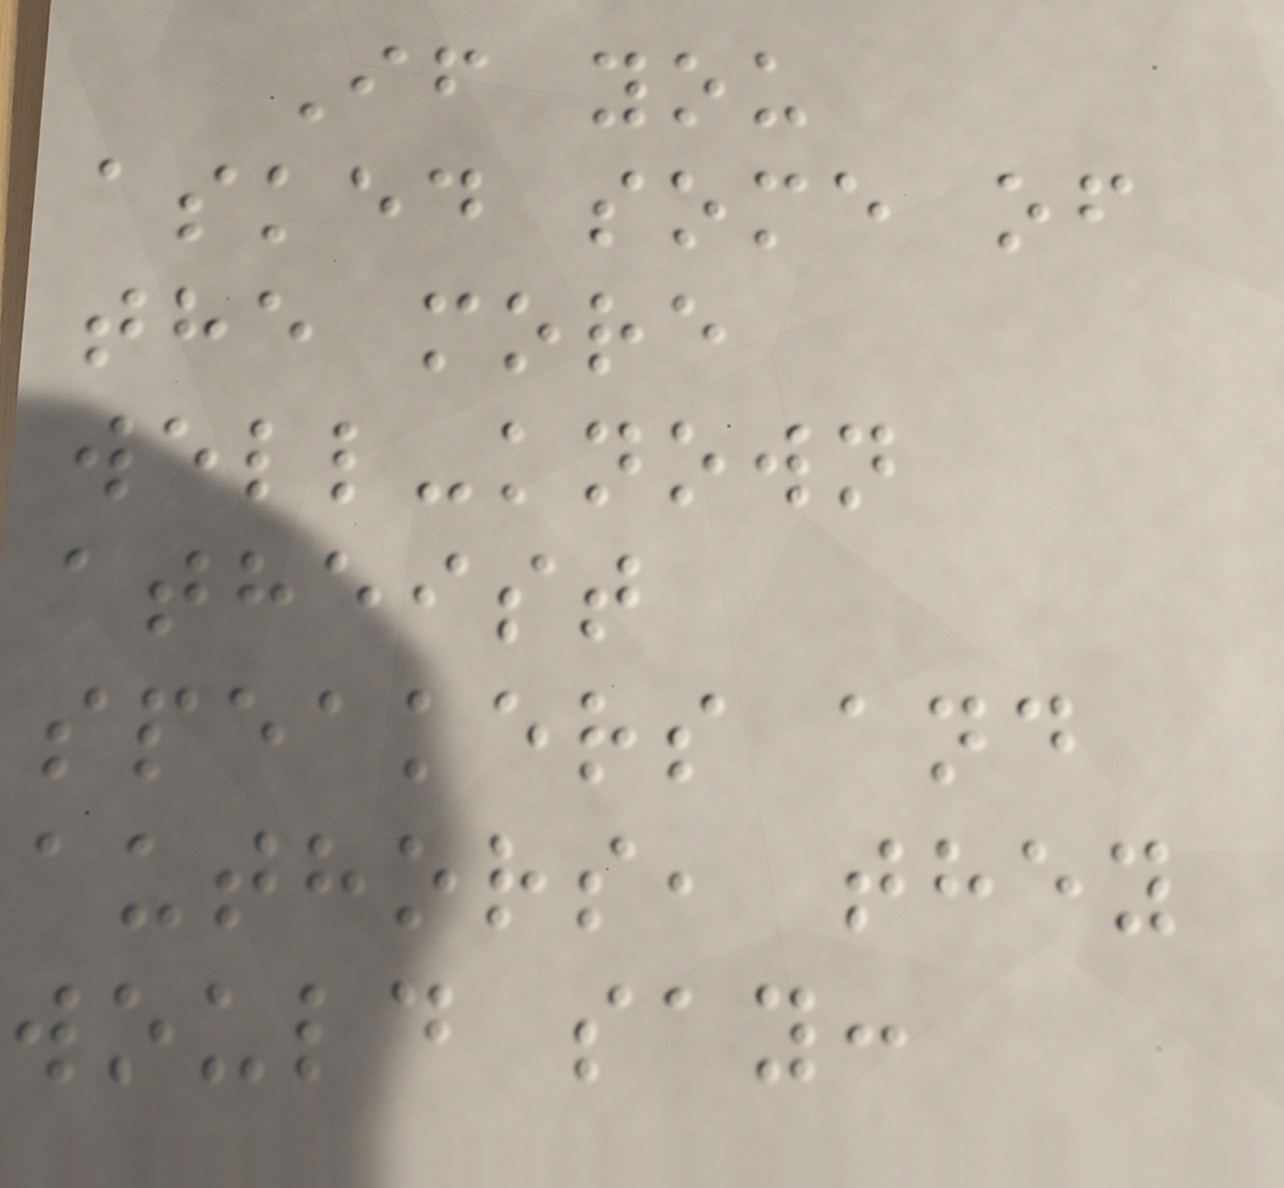If you
asked some of
the more
well-known
atheist
speakers and
authors, they
would say:
